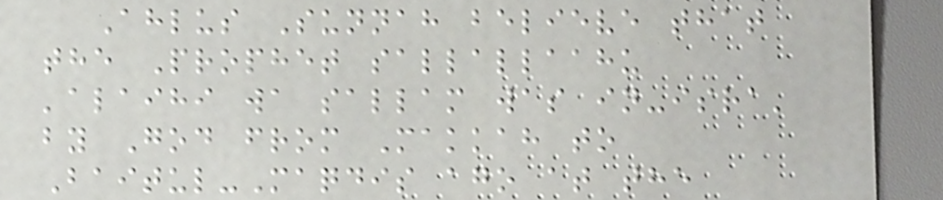Ahlus Sunnah believe that
the Prophet sallallaahu
'alaihi wa sallam was in-isra'
by God from Makkah to
Baitul-Maqdis ago at the
